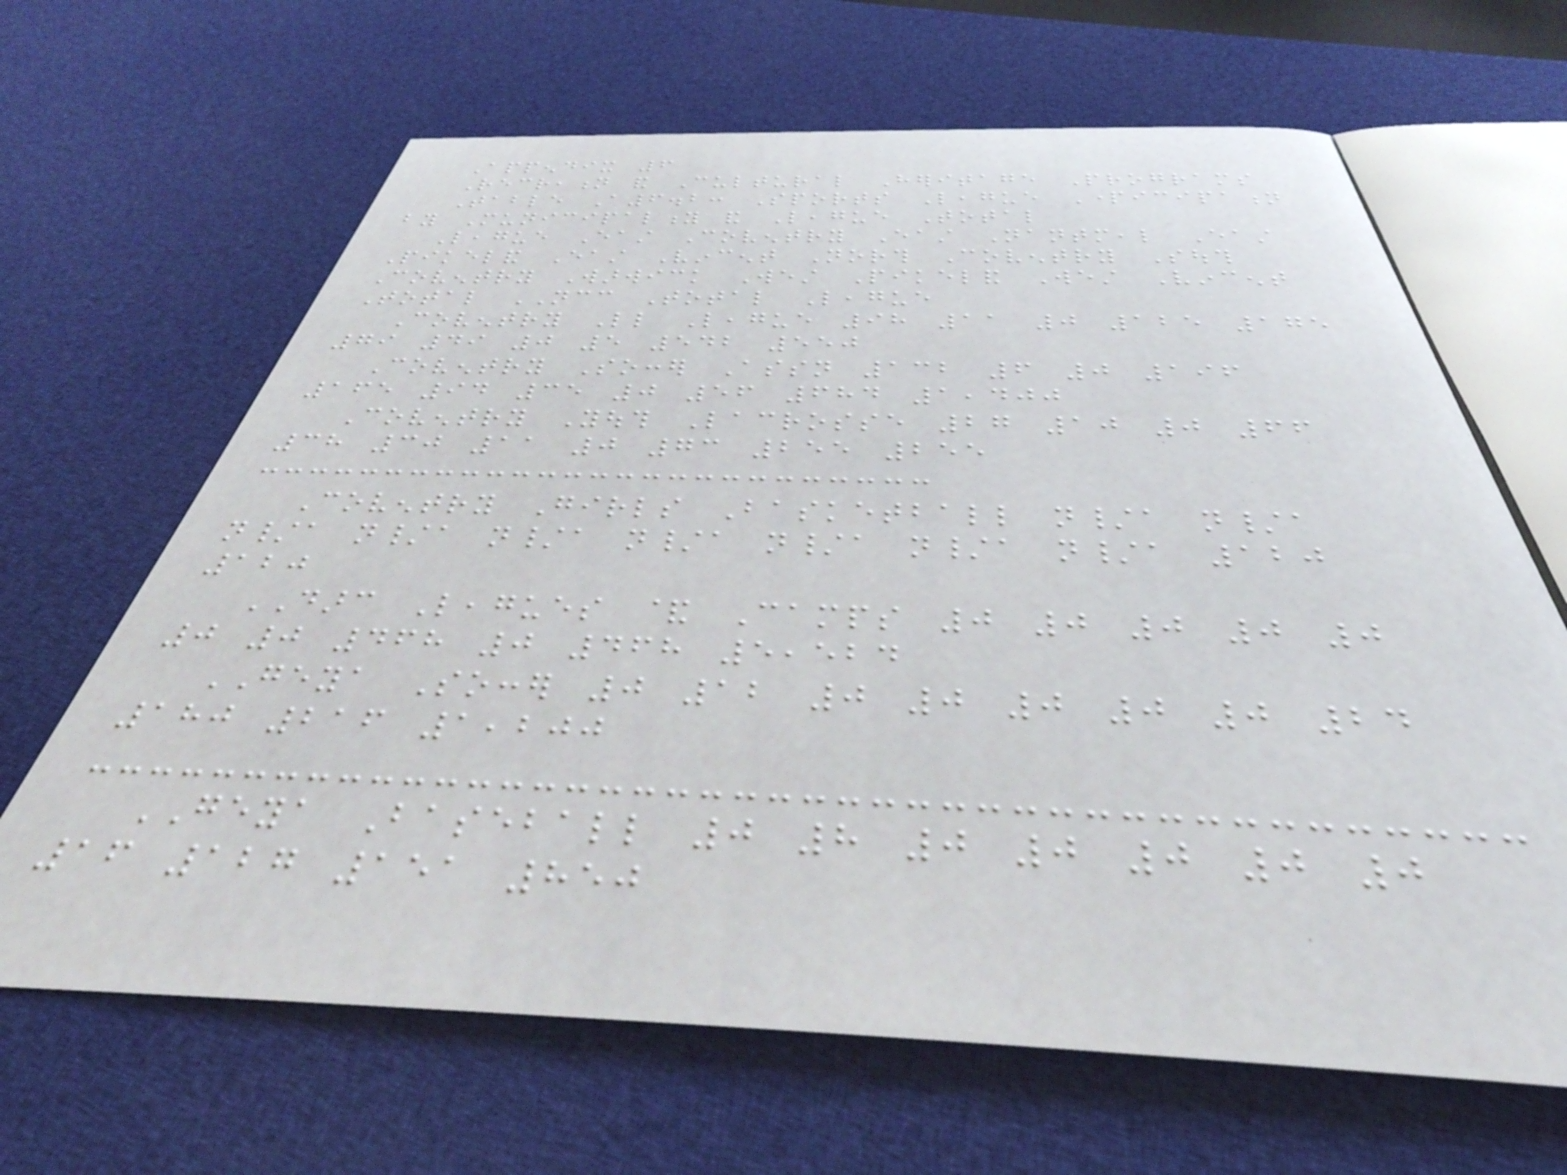Appendix 6
Recreation and Cultural Heritage Programs
Table A6.2: Sports League Participation
by Municipality and League Total
League East Coventry East Nantmeal East
Pikeland East Vincent North Coventry South
Coventry Warwick West Pikeland West Vincent
Total NCC Total League
Coventry Little League 98 11 0 125 175
79 49 0 5 542 550
Coventry Soccer Assn 132 6 0 196
165 94 35 0 56 684 1,400
Coventry Youth Lacrosse 27 10 0 66
38 30 11 0 73 255 255
Coventry Girls Basketball n/a n/a
n/a n/a n/a n/a n/a n/a n/a 120
120
DARC Leagues & Camps 0 0 0 0 0
0 0 468 0 468 5,524
GEYA Soccer 0 12 0 0 0 0 0 24
180 216 1,200
GEYA Baseball 0 8 0 0 0 0 0
16 127 151 850
